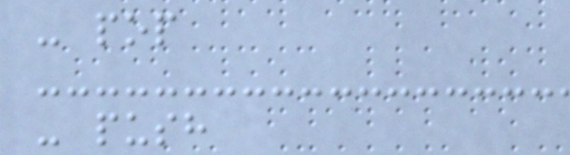- pop
- push
